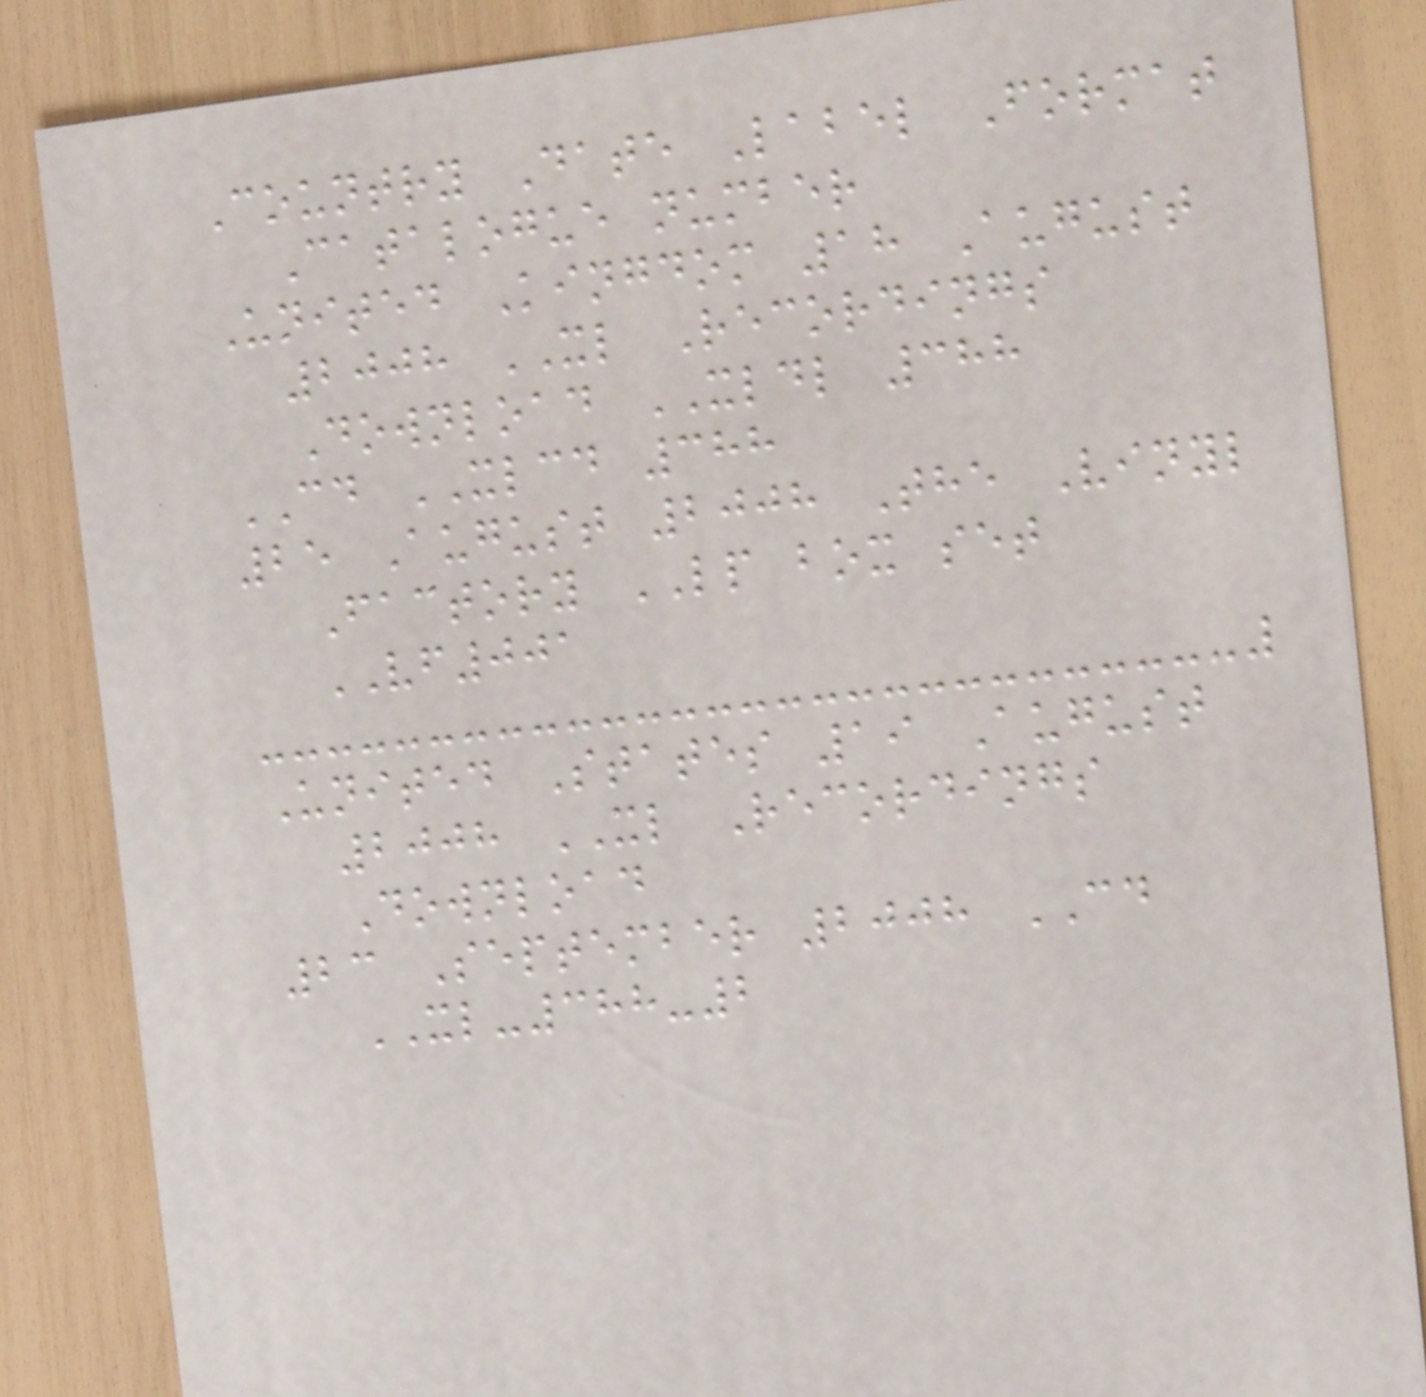Country Date Label Format
Catalogue number
United Kingdom 18 August
2008 XL Recordings
Download XLDL 388
CD XLCD 388
25 August 2008 The Vinyl
Factory LP box set
VF001
United States 19 August
2008 XL Recordings
Download
23 September 2008 CD
XL-388-2
